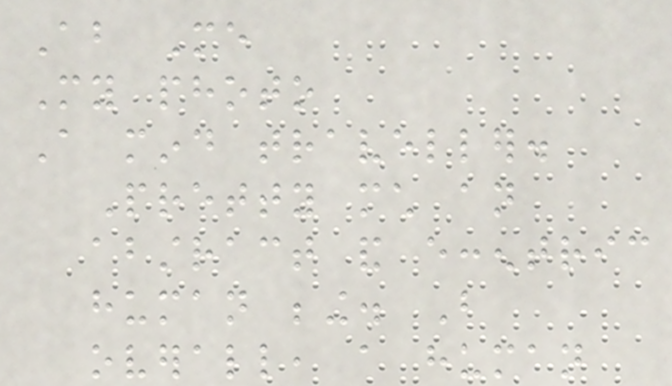About Me
My photo
A mind traveller.
Pretty much an
abstract and eccentric
human being. But
overall, a human
